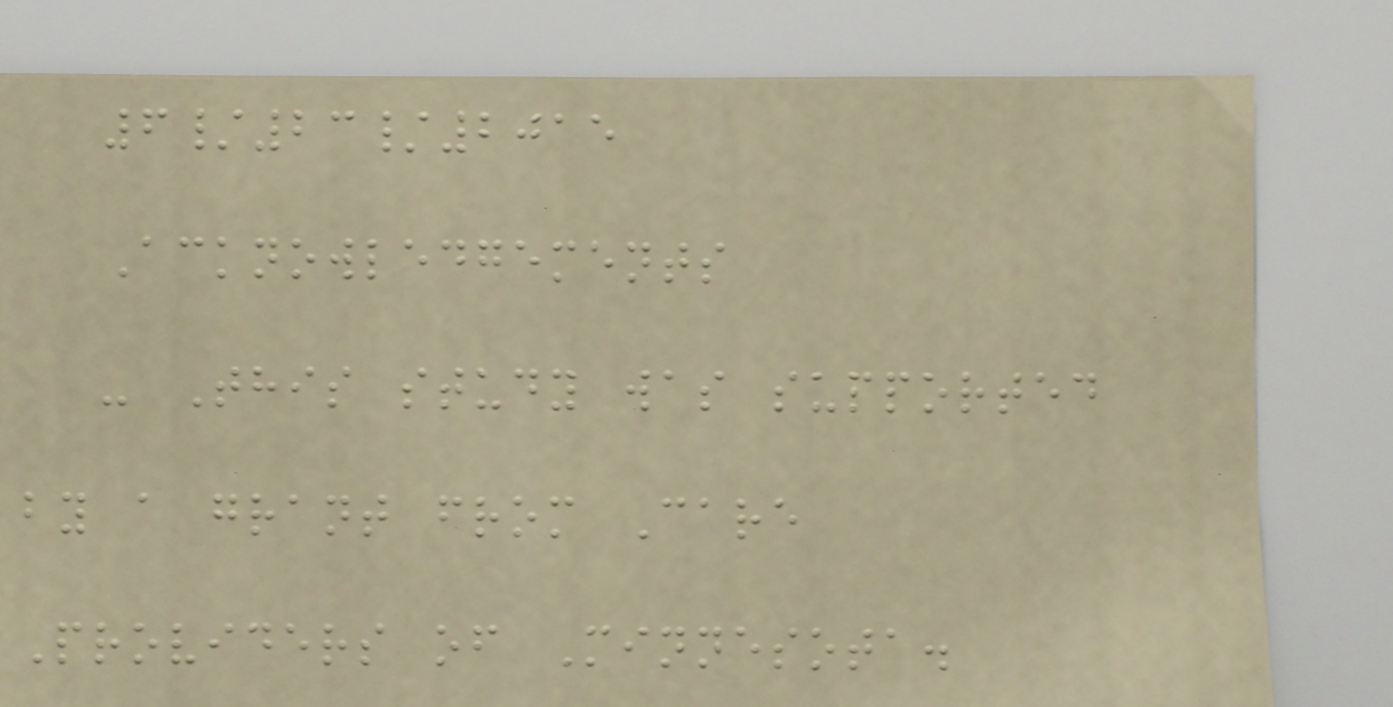6/23/2015
Acknowledgements
- This study was supported
by a grant from Care
Providers of Minnesota.
